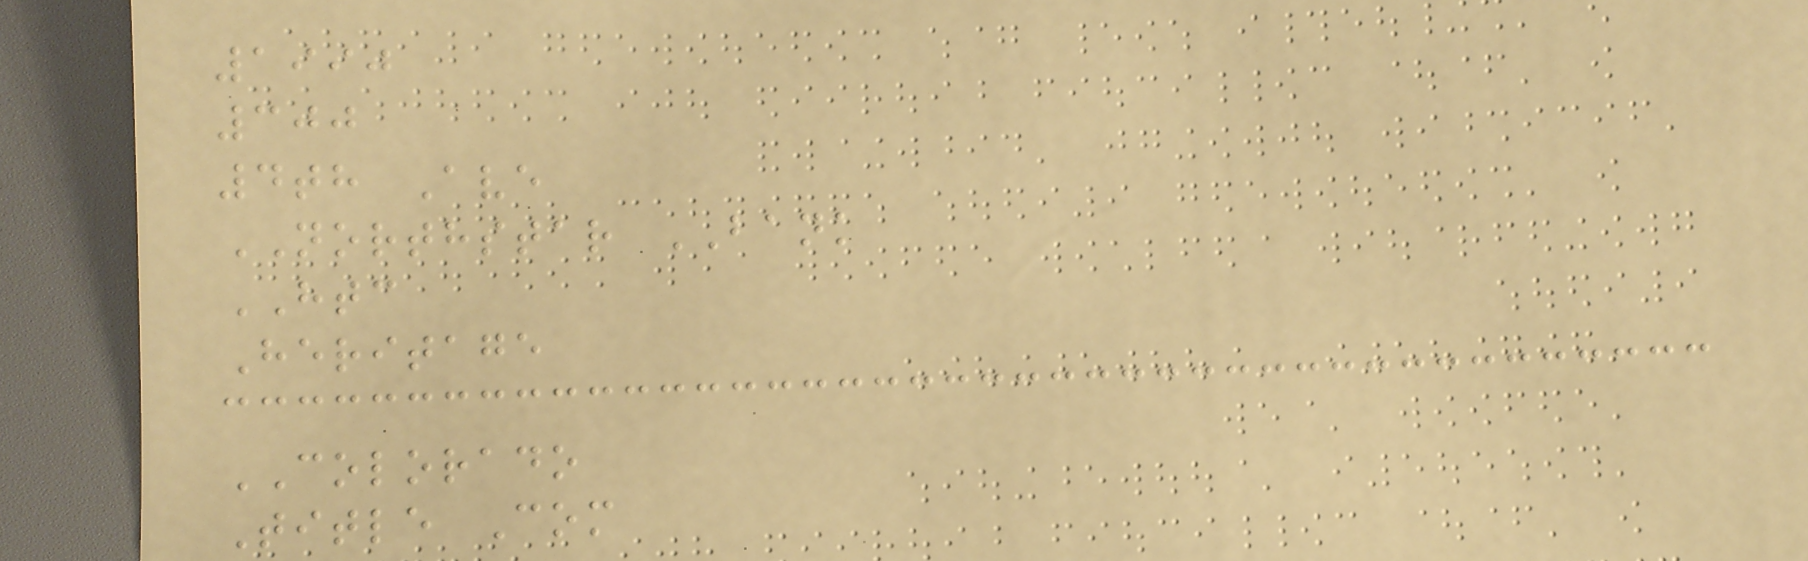1990
300
4th Ave
NORTHSTAR BANK
HTC
Heritage
COLORADO
Title Com
